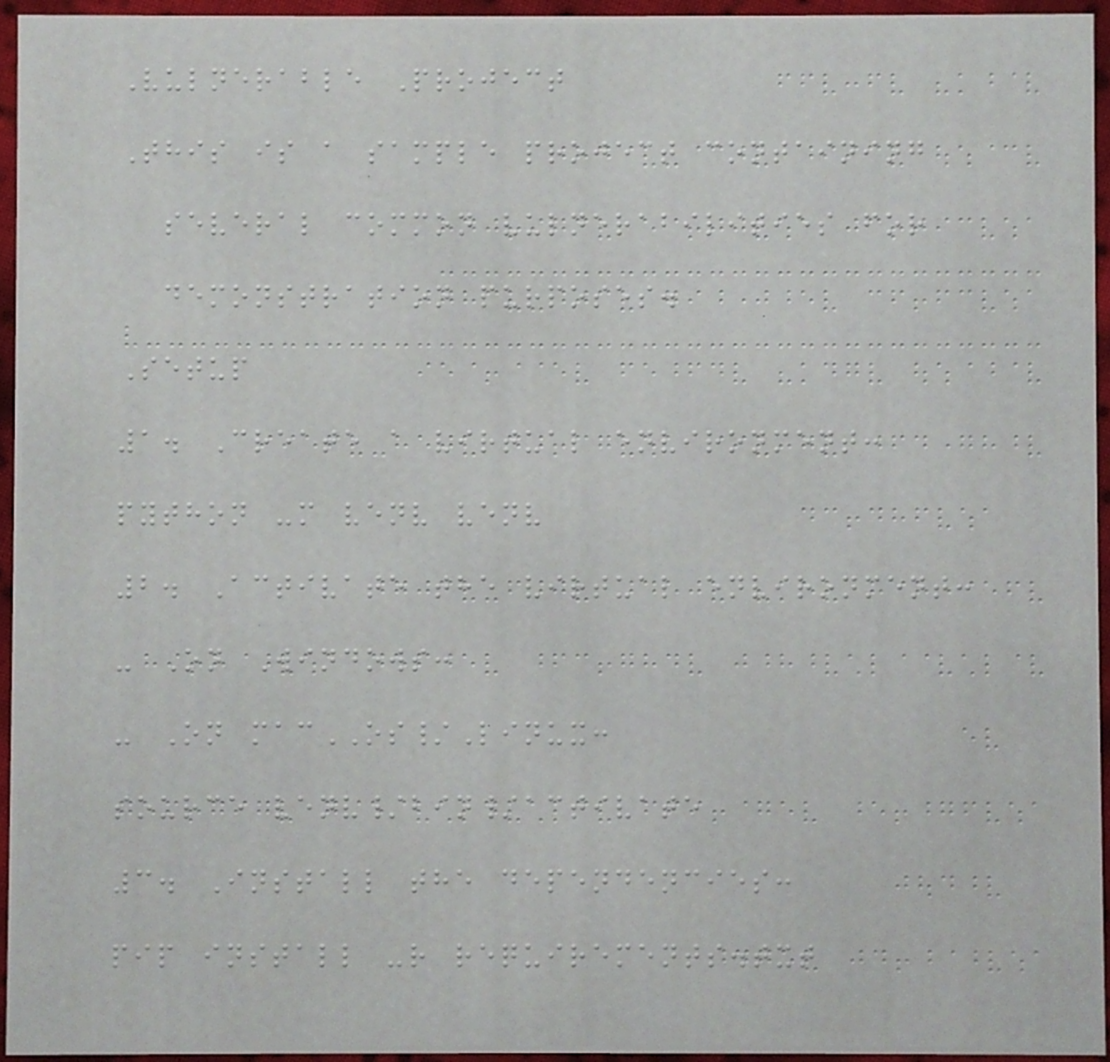Vulnerable Project
This is a sample project containing
several common vulnerabilities for
demonstration purposes.
Setup
1. Create a virtual environment:
python -m venv venv
2. Activate the virtual environment:
- On Windows:
- On macOS/Linux:
source venv/bin/activate
3. Install the dependencies:
pip install -r requirements.txt
